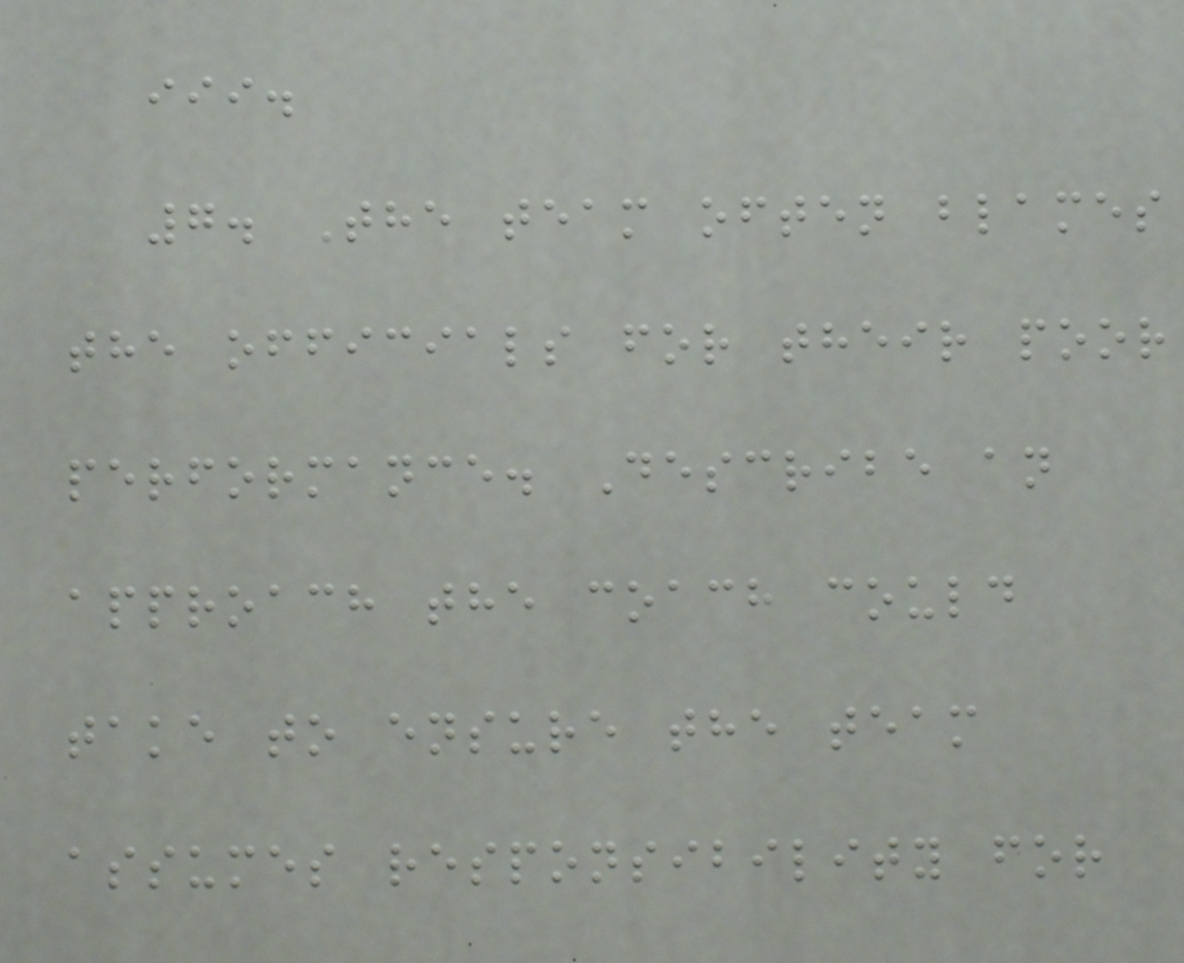iii.
7. The team often blames
the officials for their poor
performance. Describe an
approach the coach could
take to ensure the team
assumes responsibility for
